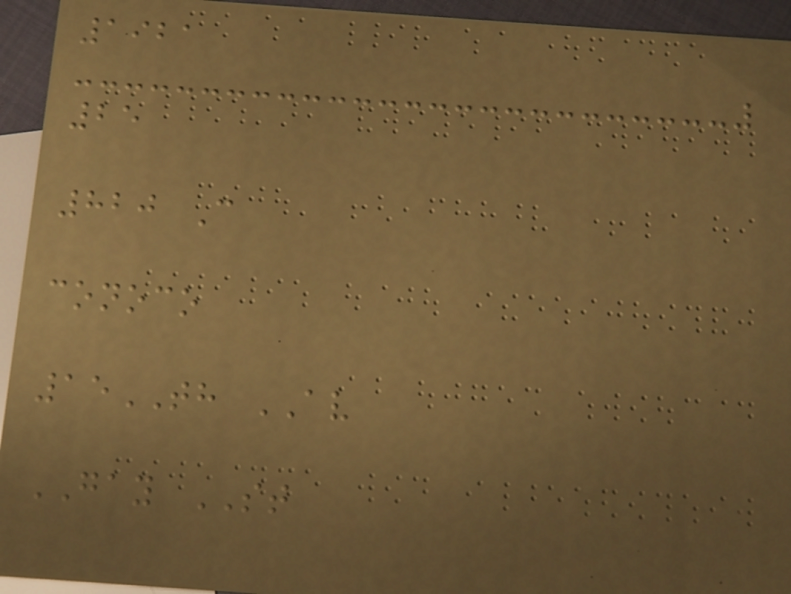1921
25
820 C
conoco
15TH AV
GAY ST
